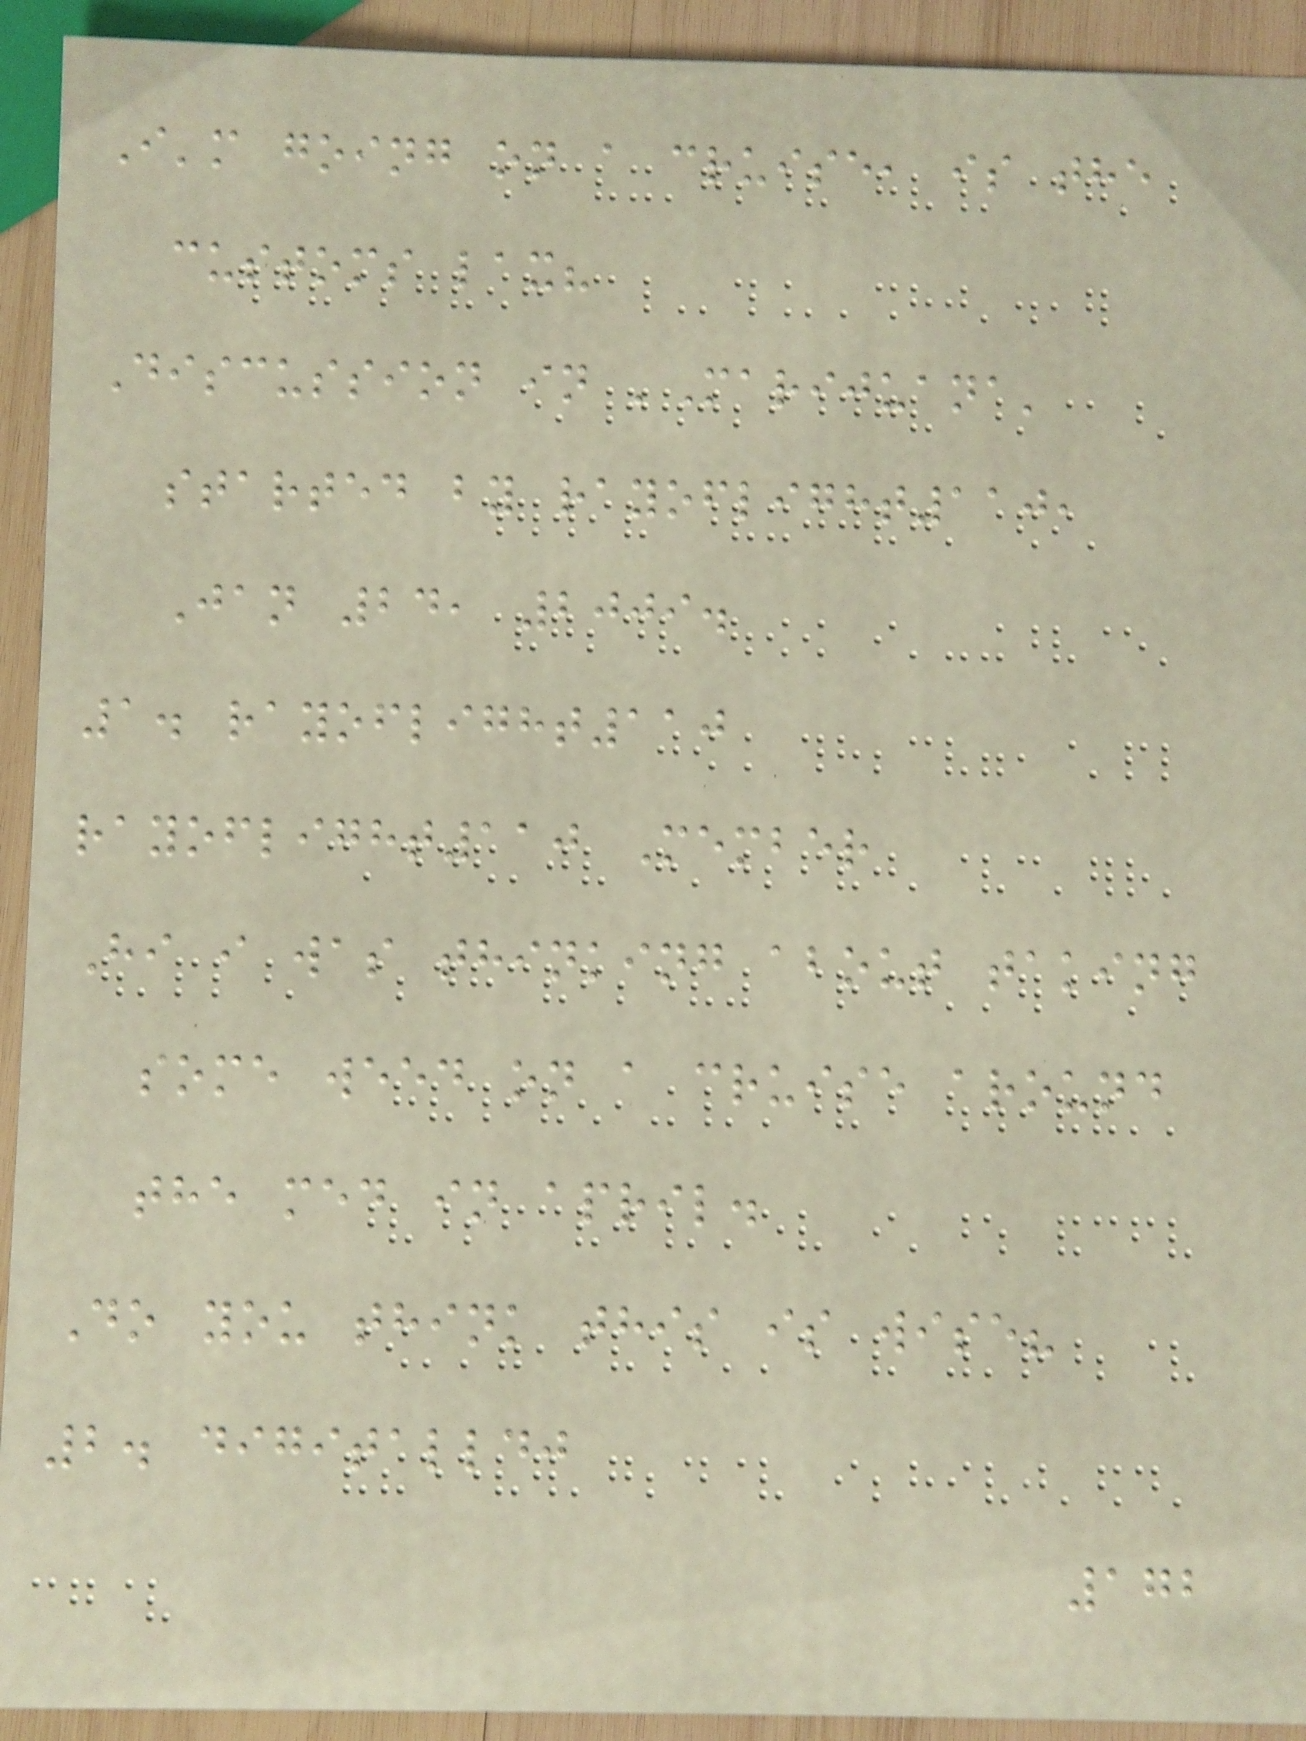I'm going on a cruise, is the
customs lax?
Discussion in 'Marijuana'
started by rayoflight110,
Jan 24, 2009.
1. rayoflight110
rayoflight110 Member
Hi i was thinking about taking
some weed on a cruise around
the med in april.
Do you think this is wise?
2. digitalldj
172
